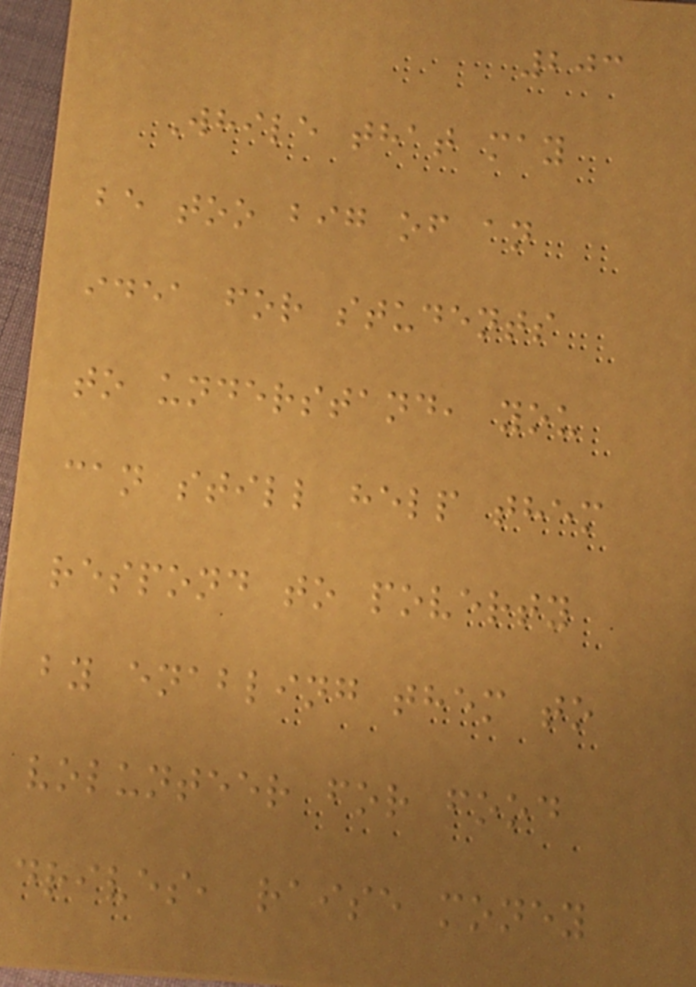203
While that may
be too big of an
idea for students
to understand, you
can still help them
respond to poverty
by enabling them to
volunteer for food
drives, raise money
